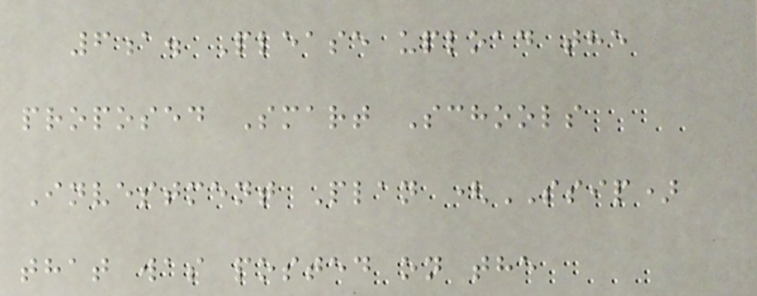6a. Please upload the
proposed Smart Schools
Investment Plan (SSIP)
that was posted on the
